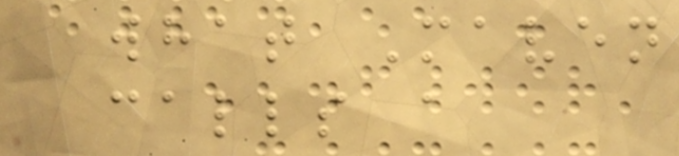what Maven
calls a
